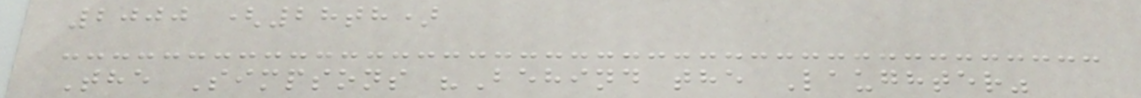2000 (28th)
The Simpsons "Behind the Laughter"
